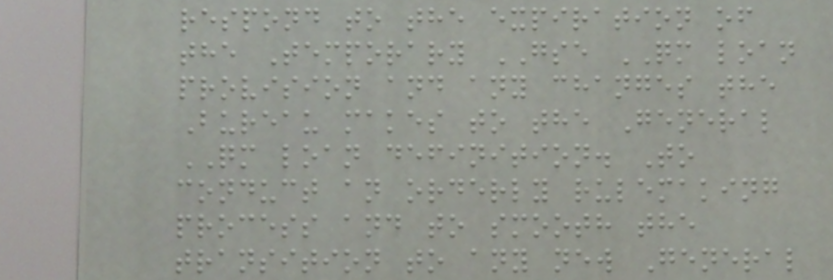respond to the expiration of
the Temporary GSE QM loan
provision and any changes the
Bureau makes to the General
QM loan definition. To
conduct an orderly rulemaking
process and to smooth the
transition to any new General
